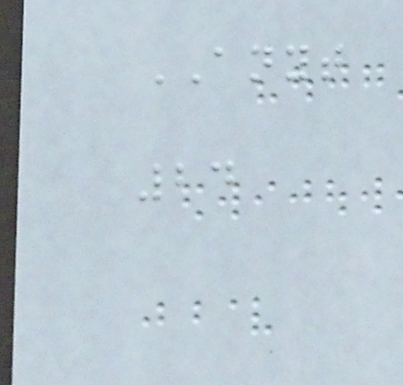ANYT
24
